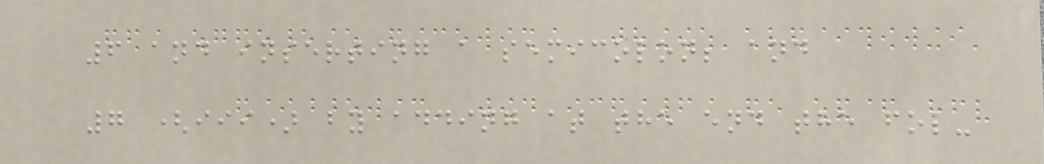6 and inserting a semicolon; and
7 (iii) by adding at the end the fol-
